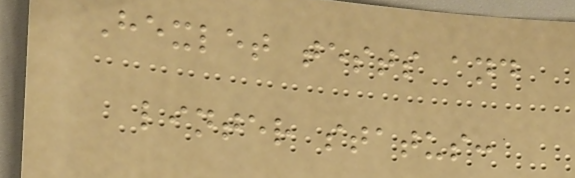Hexlet tests and
linter status:
